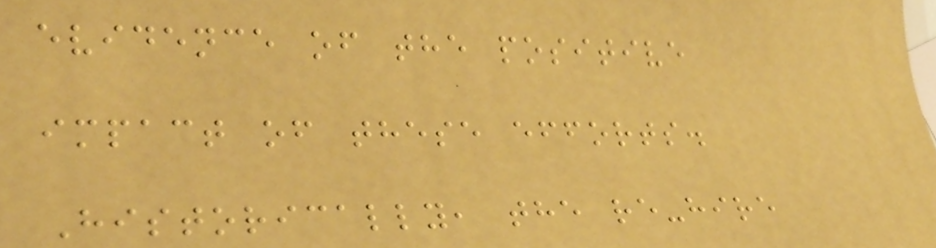evidence of the positive
impact of these efforts.
Historically, the re-hire
